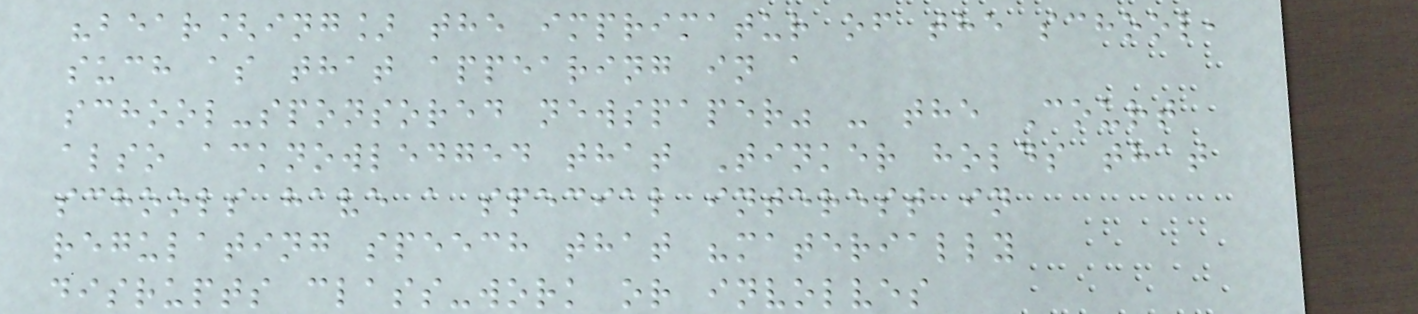"bear[ing] the imprimatur of the school,
such as that appearing in a
school-sponsored newspaper" - the Court
also acknowledged that Tinker holds that
schools have a special interest in
regulating speech that "materially
disrupts class-work or involves
